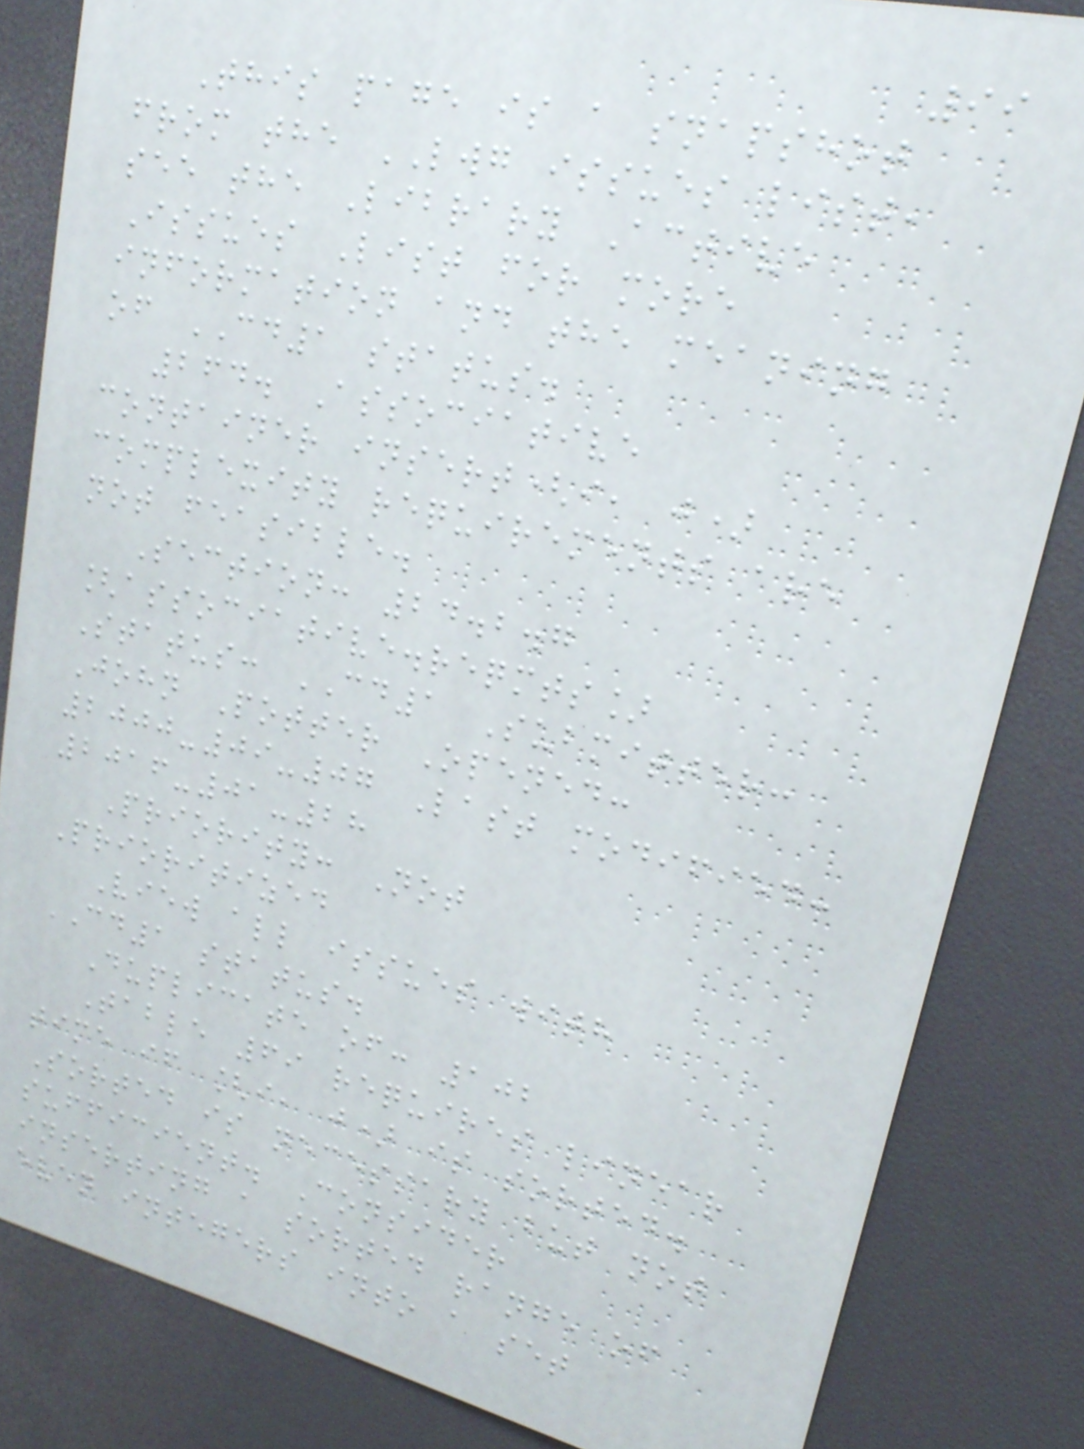99
This page is a snapshot
from the LWG issues list,
see the Library Active
Issues List for more
information and the meaning
of CD1 status.
264. Associative
container insert(i, j)
complexity requirements are
not feasible.
Section: 24.2.7
[associative.reqmts]
Status: CD1 Submitter:
John Potter Opened:
2000-09-07 Last modified:
2016-01-28
Priority: Not
Prioritized
View all issues with
CD1 status.
Duplicate of: 102
Table 69 requires linear
time if [i, j) is sorted.
Sorted is necessary but not
sufficient. Consider
inserting a sorted range of
even integers into a set
